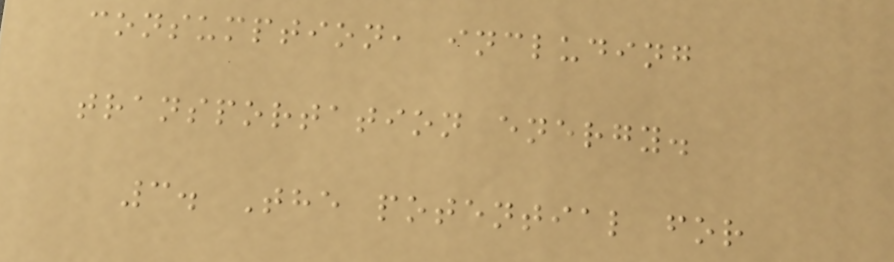consumption, including
transportation energy.
3. The potential for
